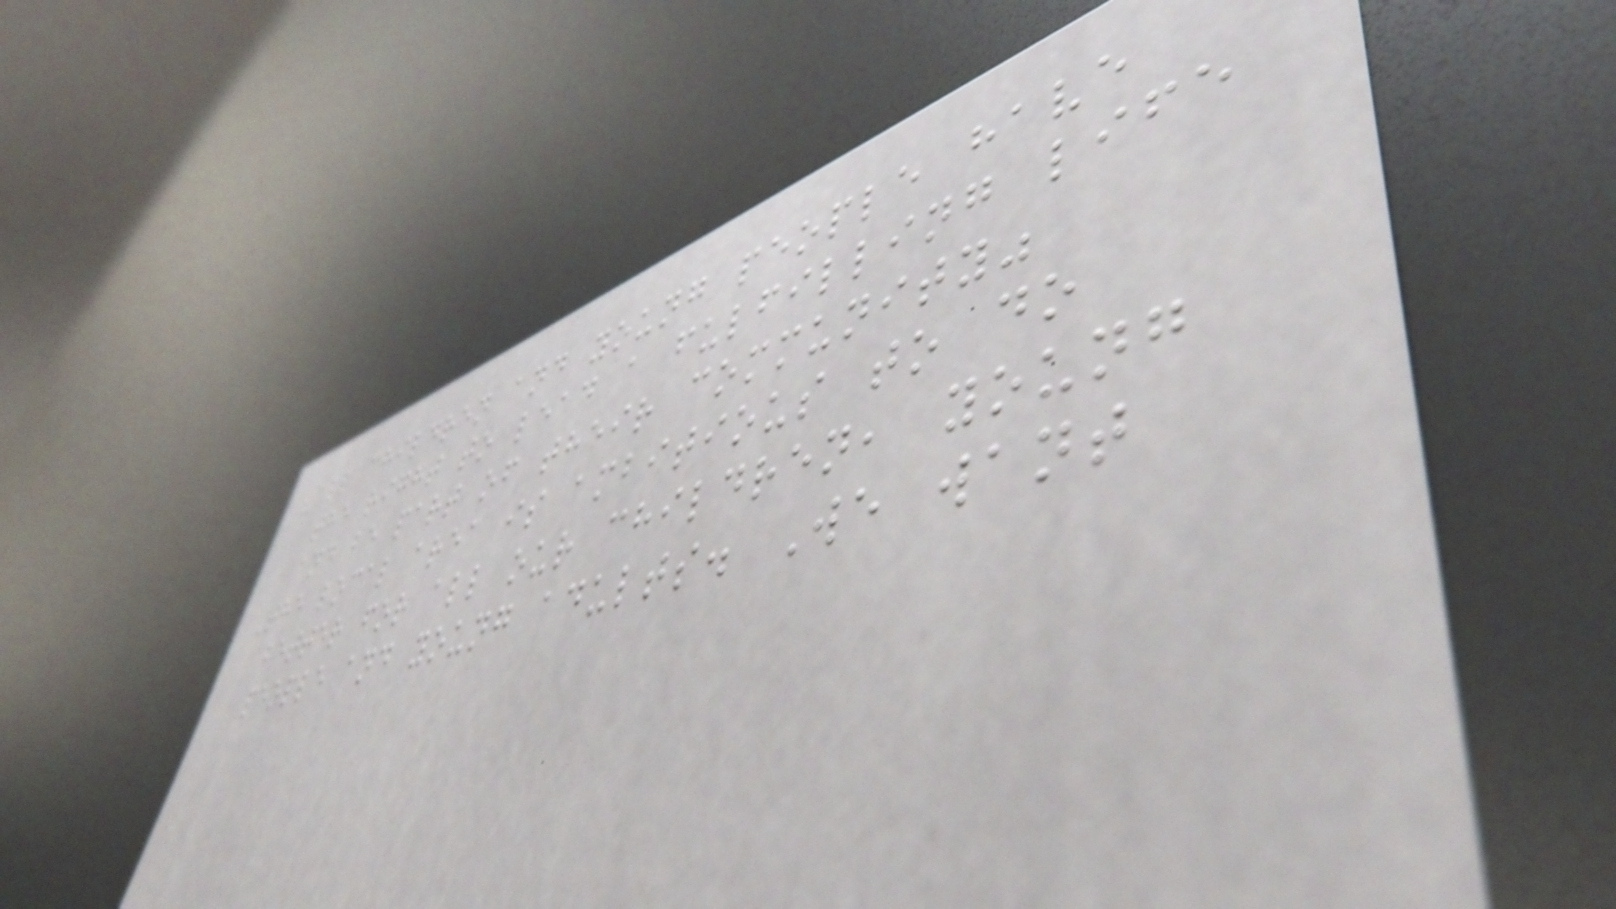"all children and young people have
the right to lead a fulfilling life
and be part of their community"
The local area is ambitious to do
better for all our children, young
people and young adults. We want
